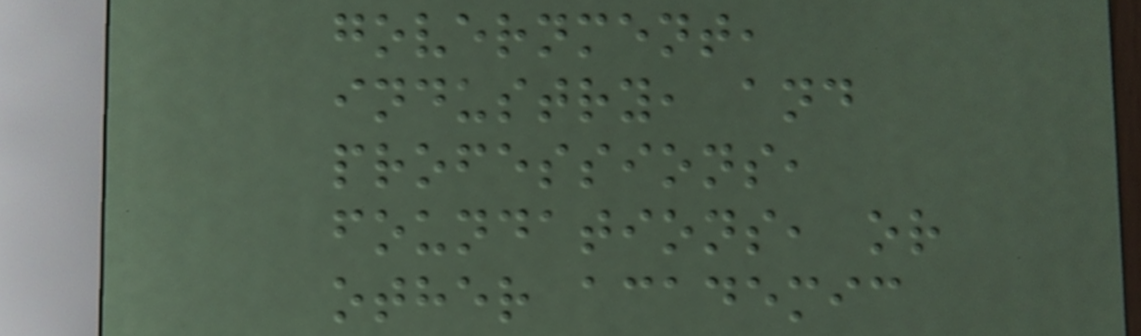government,
industry, and
professions,
foundations, or
other academic
